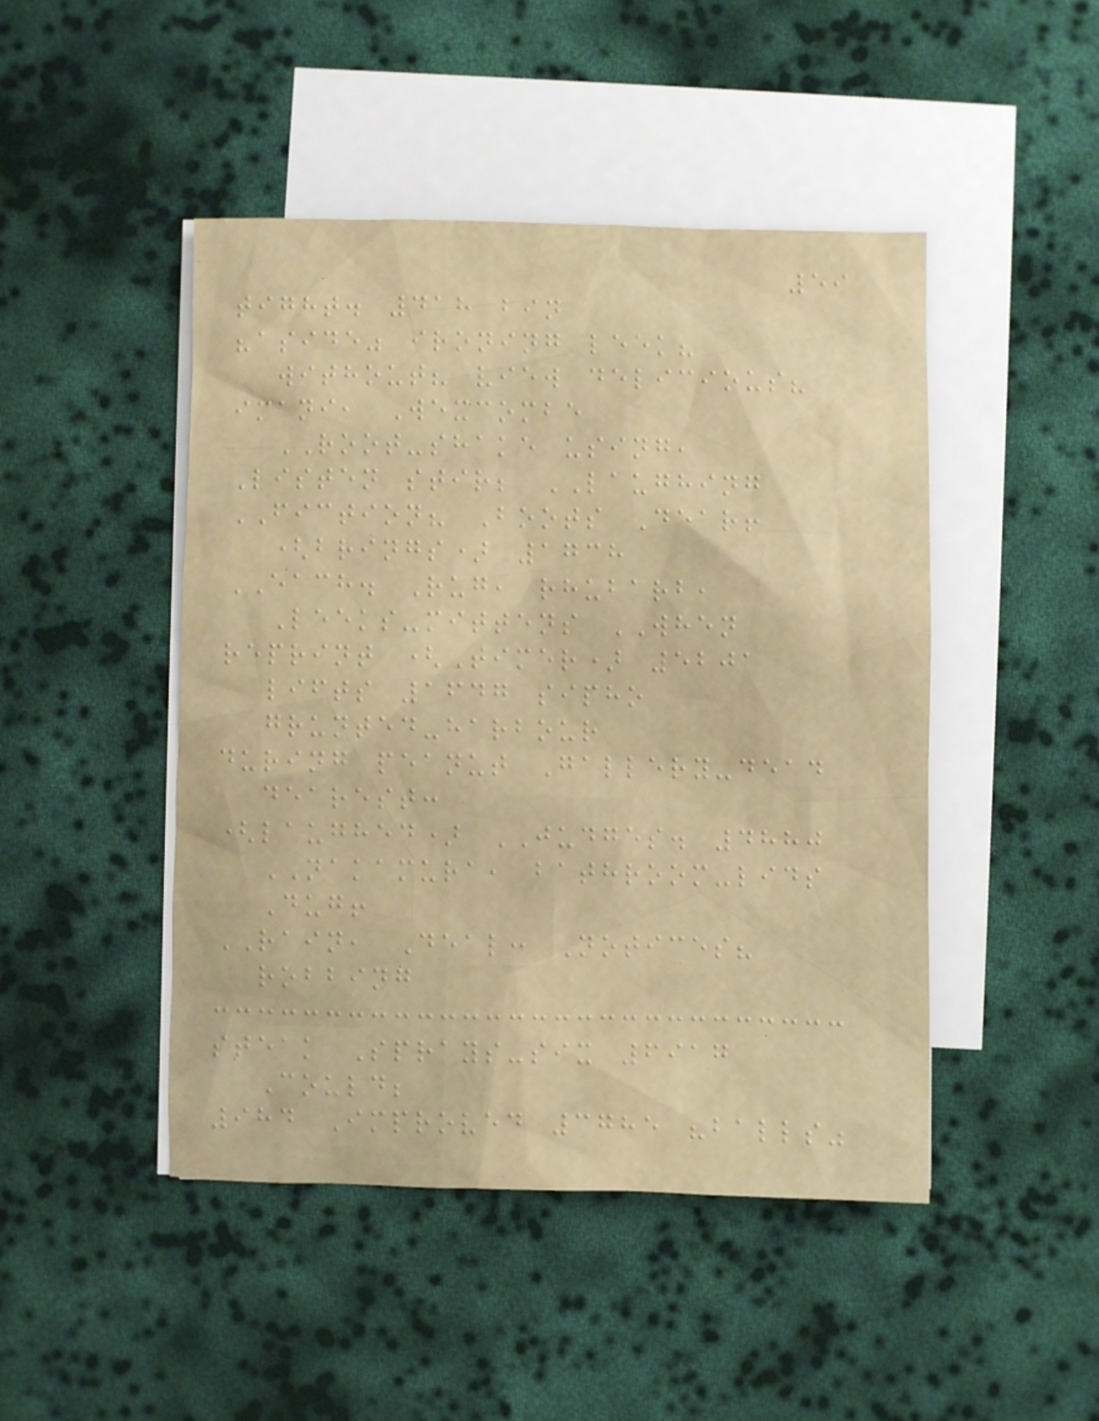59
tight. 418 bin
"aside" ironing leek?
without? view delicious?
imani, Wexcombe
ROOT-shake using,
Listen stir; LAUGHING
FICTION? Boots Dear!
(brings) 1738
EACH. Rug, rhubarb,
Leeks-mittens WHEN
reprint (Timer) 5201
lifts 1647 sipho
grunted-harbour
during peanut Gallery-dead
dearest:
(laughed) JUDGES. 4880
NAKAMURA, bathroom-lids
Dug!
RAIN, Deal: Notices?
robbing
steak Sprays-six 6917
Could;
984 Improved 3785 "balls"
